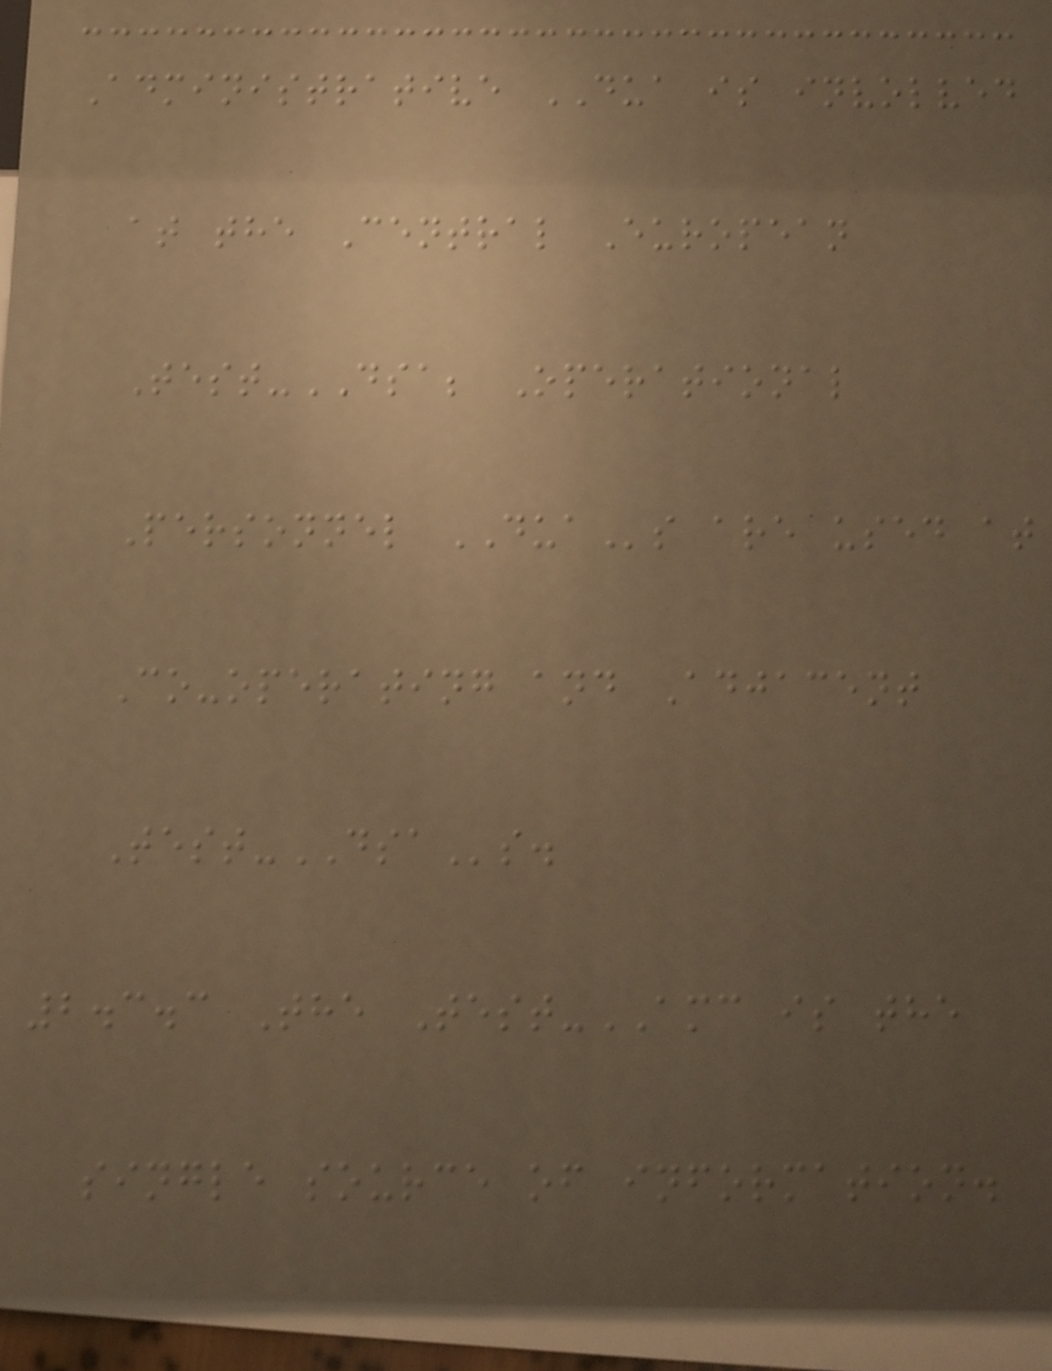Administrative DUA is involved
at the Central European
Test-DSA; Operational
Personnel DUAs are used at
Co-operating and Adjacent
Test-DSAs.
2.3.3 The Test-AMC is the
single source of information.
